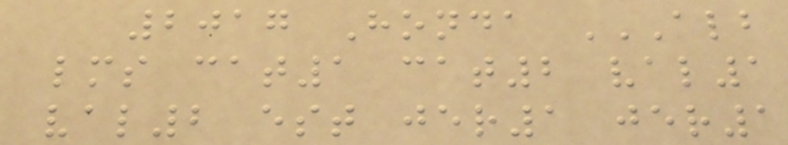2017 Honda ALB
LMS CAT1 CAT2 VAL1
VAL2 EST JER1 JER1
